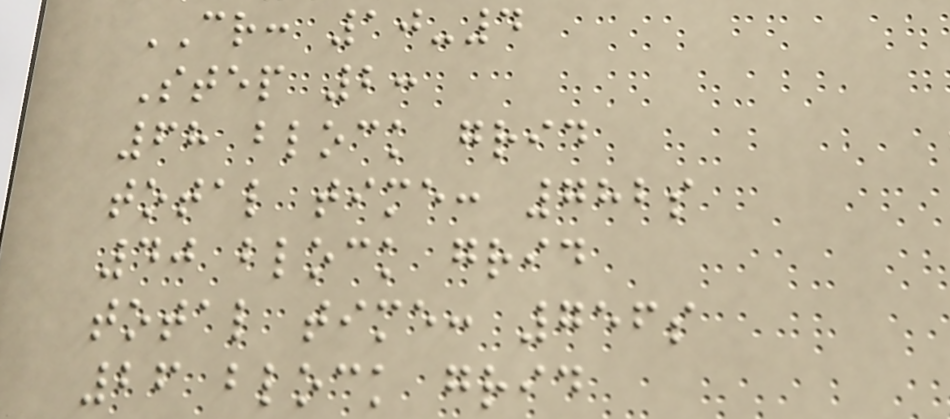CR: 10-4
Step 2:
68 block grid
total time: 782s
40 block grid
total time: 756s
26 block grid
